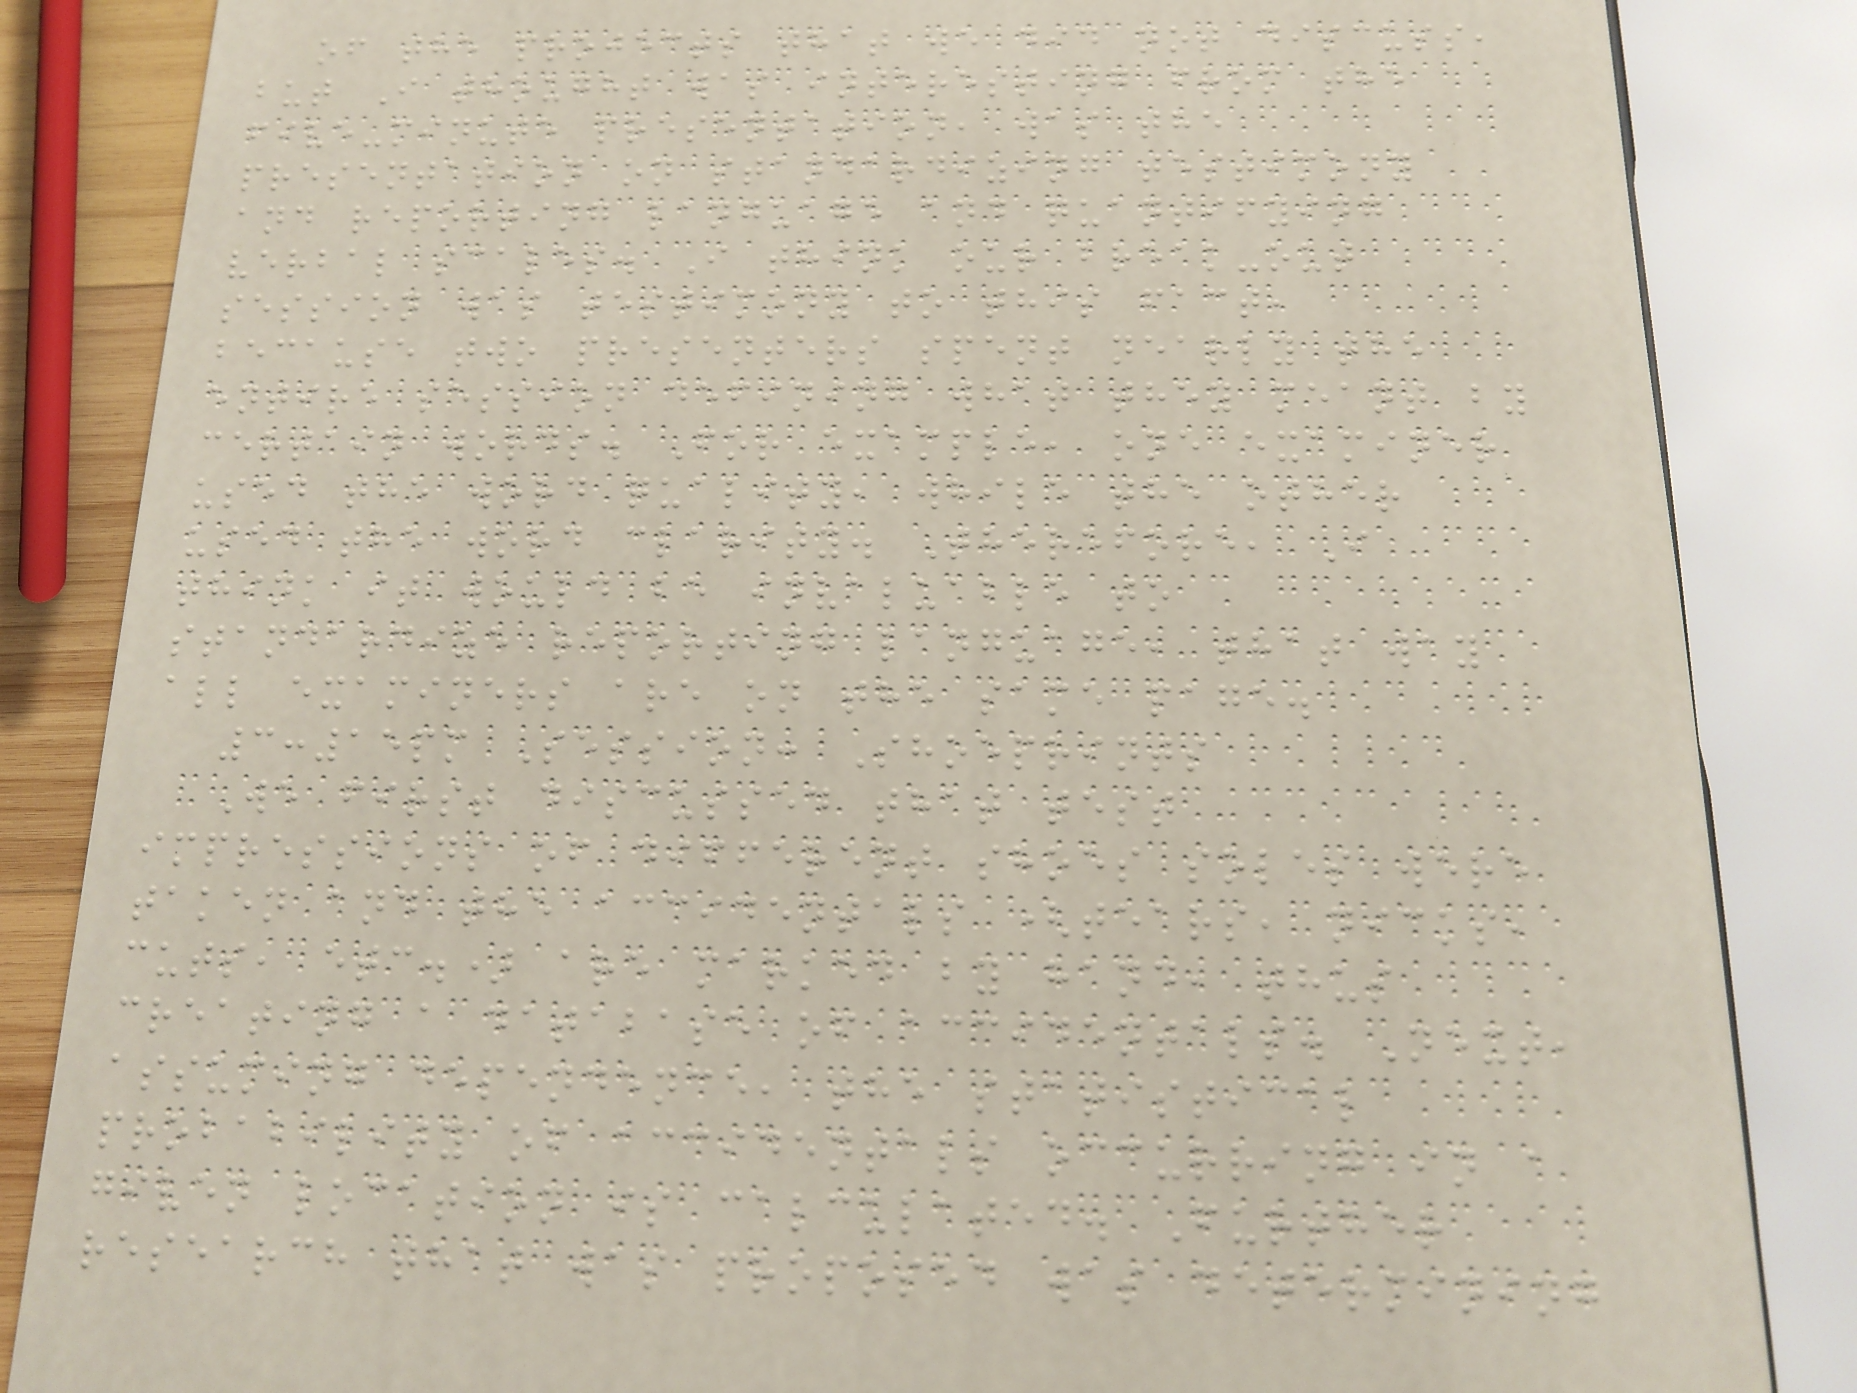of the projects that we did not discuss,
but I thought was interesting from the
five-minute presentation, was the
presentation on standardizing testimony
and reporting language and quantifying
verbal scales. I think our break-out
session was testimony to this fact,
because two presenters spent nearly the
entire session defining what they meant by
certain words. For example, one examiner
used the word quality, while the other
used the word clarity. Therefore, I
think it would be invaluable to
standardize reporting language, that way
all examiners are on the same page.
3:15pm Session: Shoeprints
We first discussed that test
impressions of different shoes soles were
taken and the accidentals (tears, nicks,
cuts, etc.) are marked by hand, thus
creating a database of accidentals. Next,
assuming dependence, the statistical
probability of accidentals occurring in a
given location is calculated. Further
research that was proposed was determining
